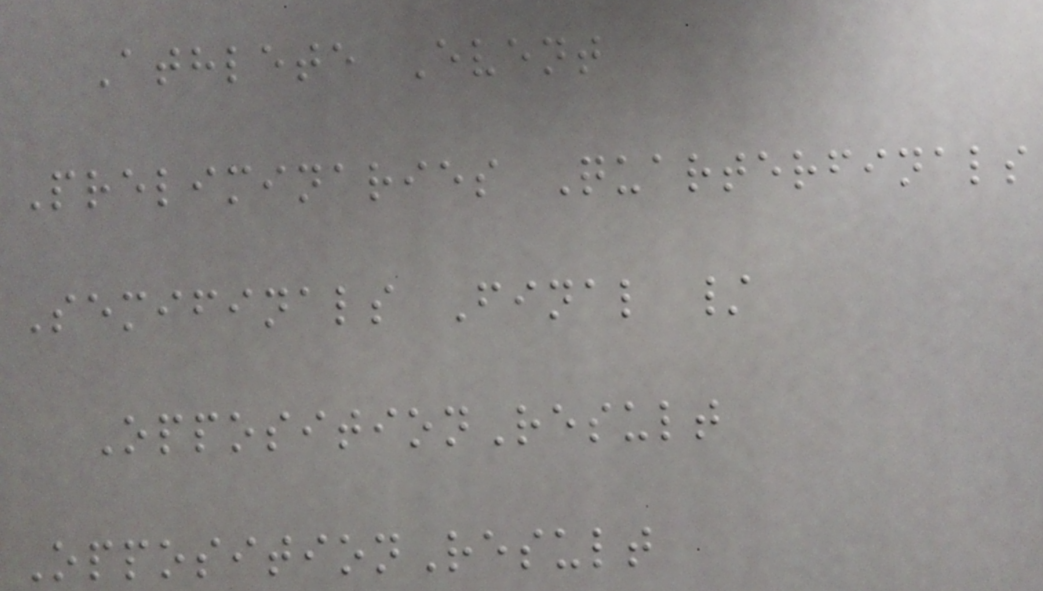Athlete Event
Preliminaries Quarterfinals
Semifinals Final /
OppositionResult
OppositionResult
